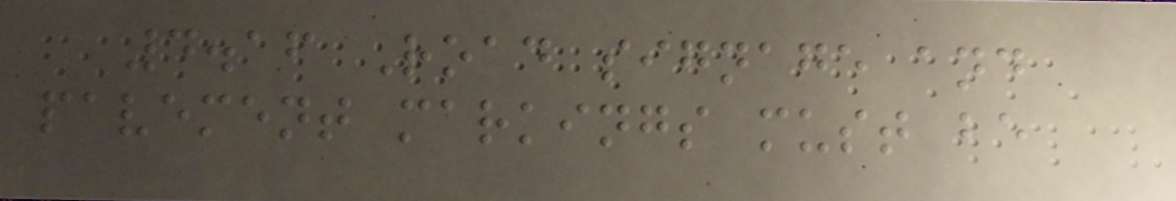4.16 Road signage and
pavement markings must be
